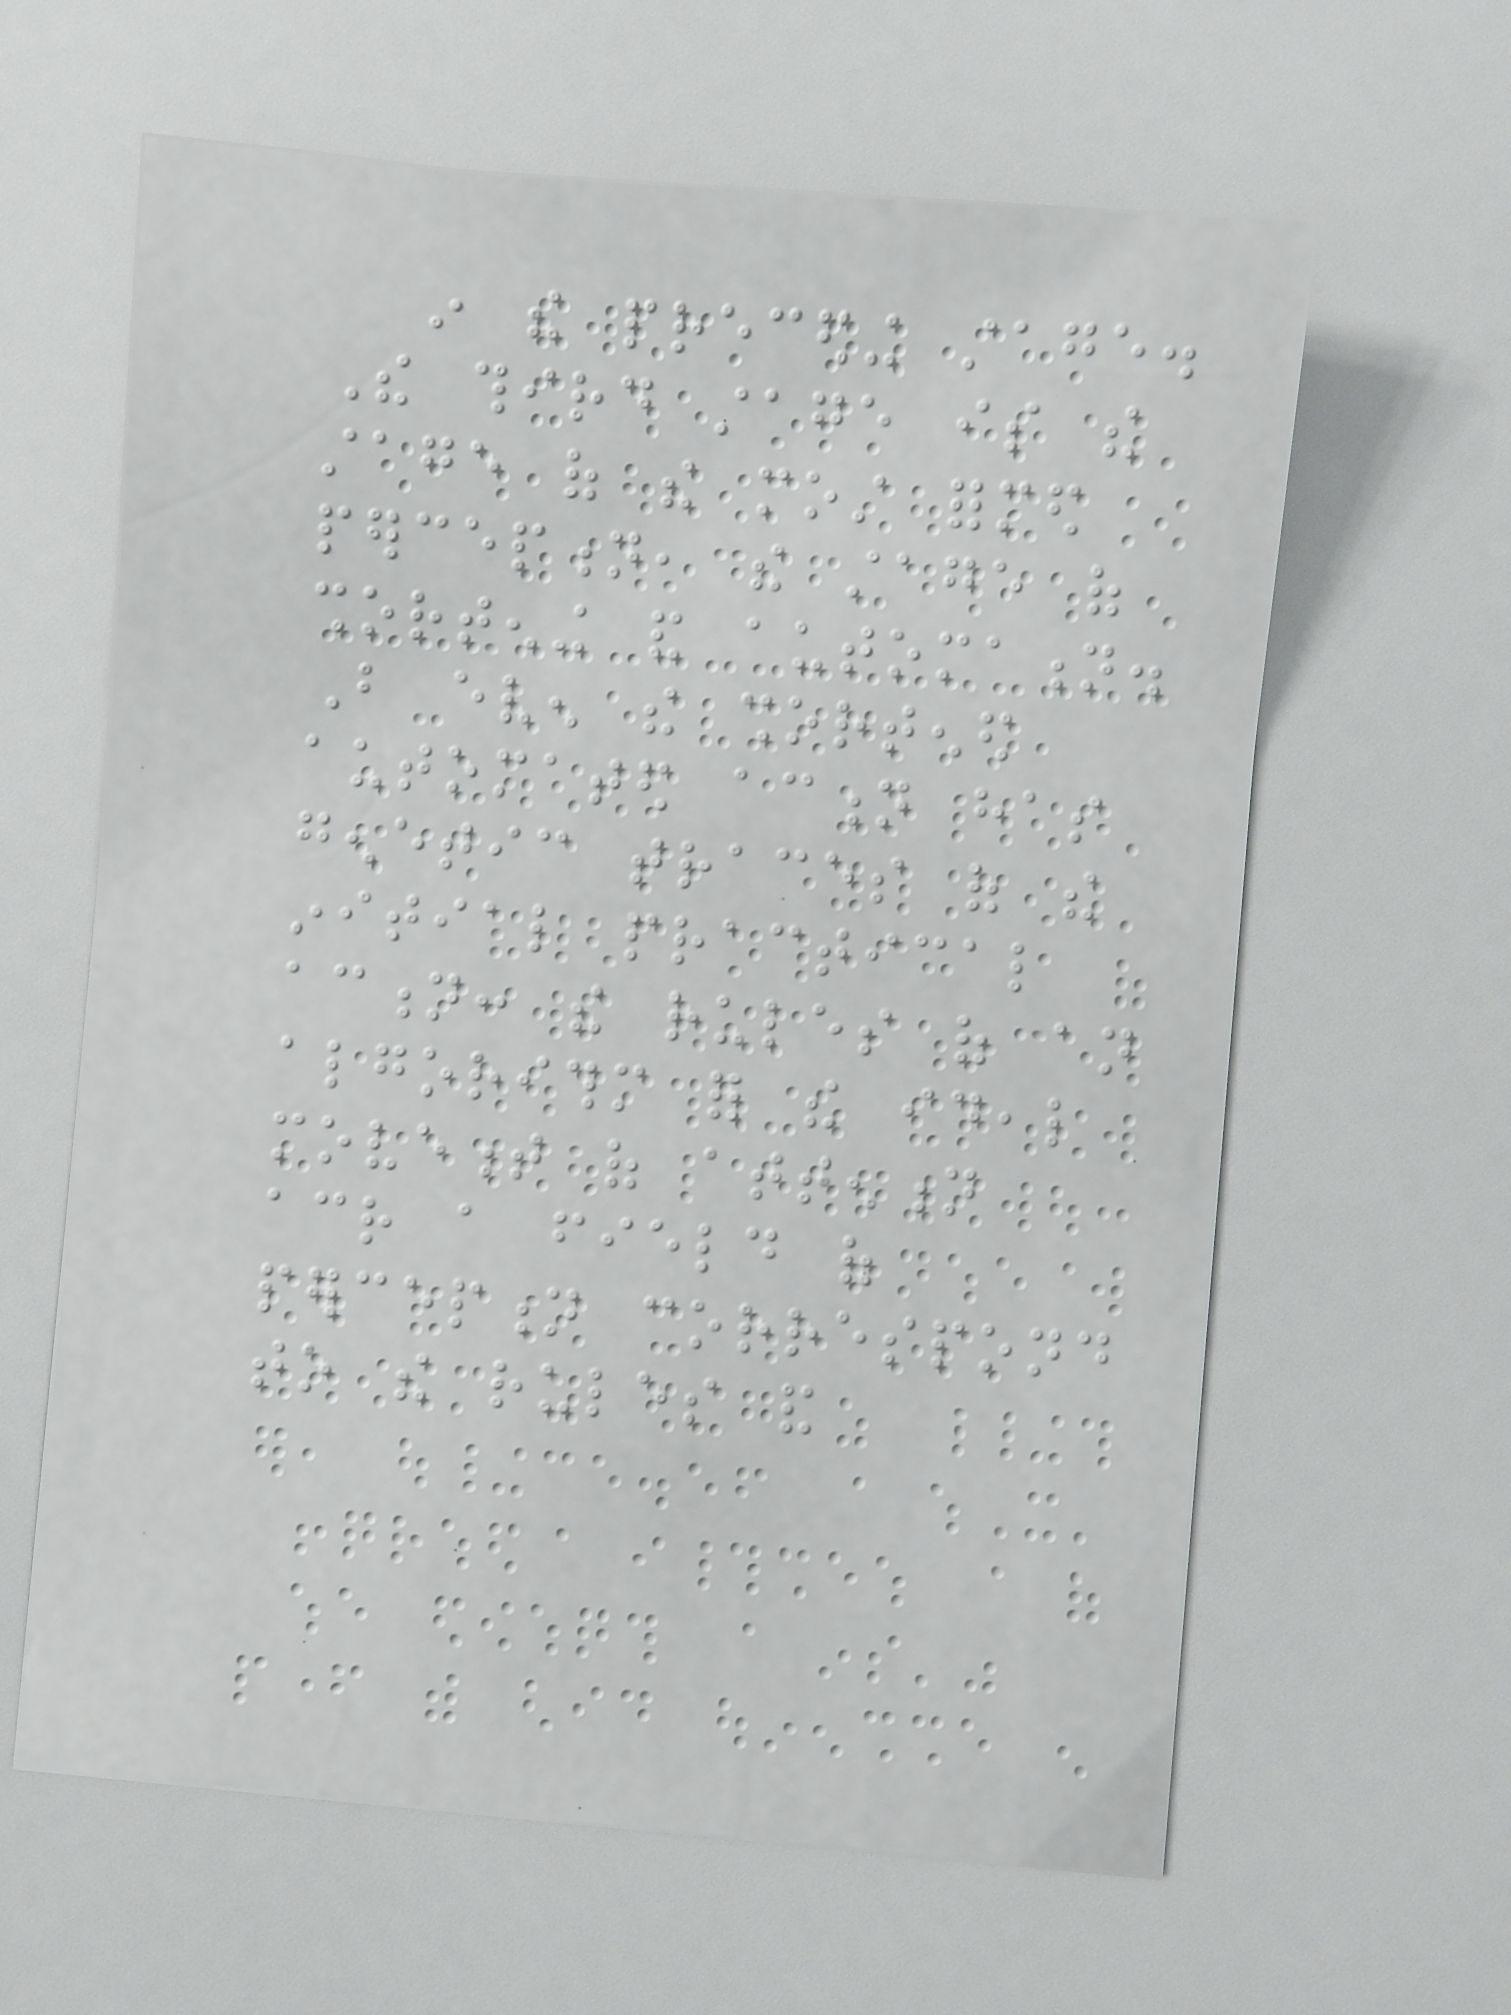in the preceding stage.
The third stage is the
stage of the most formed
perception, the stage of
shortening and automation.
But even the shortened
automated action has
genetic traces of the
initial practical
action: the rules of an
algorithm for the ideal
movement of attention
across a field of
perception correspond
to the rules and
